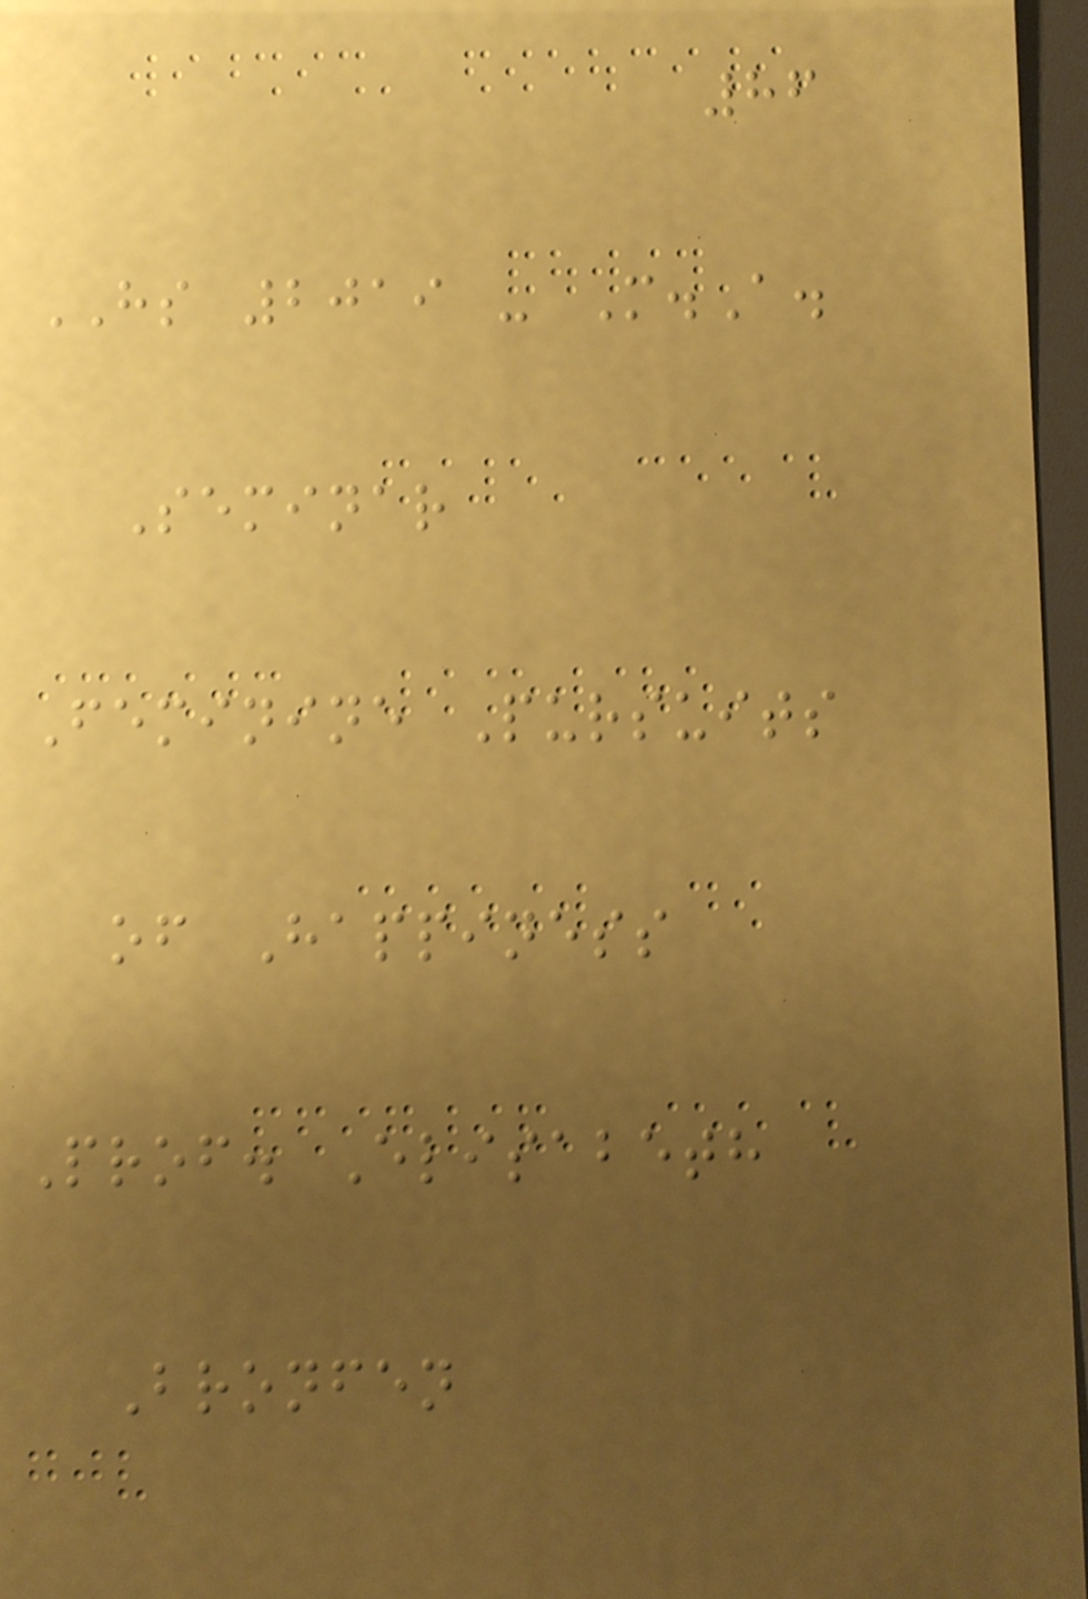86
HS 2019 - M.A.
Seminar
Feminine Pursuits
of Happiness
Prof. Elisabeth
Bronfen
